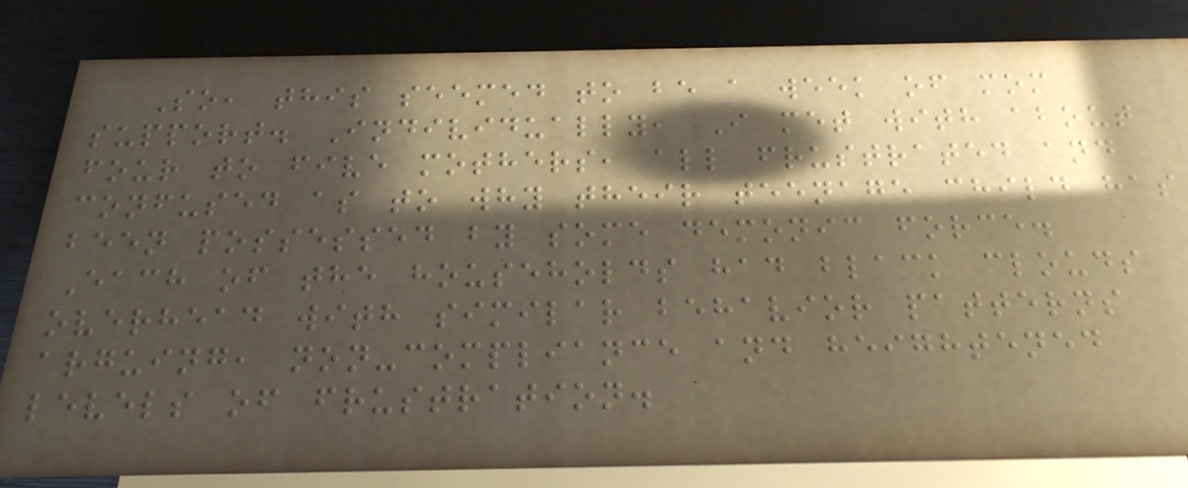So, this seemed to be a week of mom
support. Individually, I met with about
four to five mothers, all frustrated and
confused as to why their teenage child has
been possessed by some demonic force.
Each of the households had black clouds
overhead with similar behavior patterns
arguing, non-compliance and heightened
levels of frustration.
